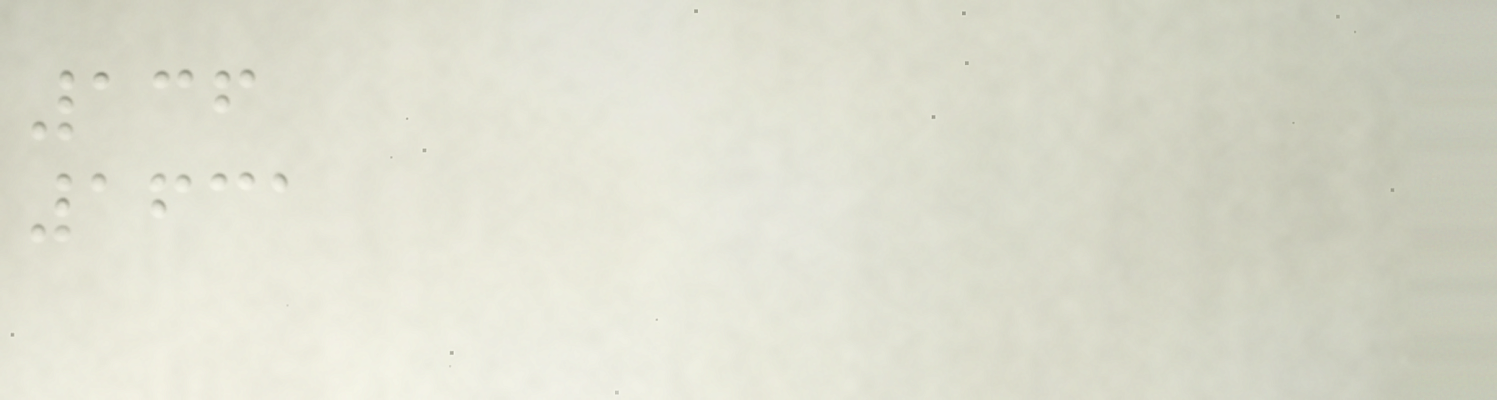136
1631
